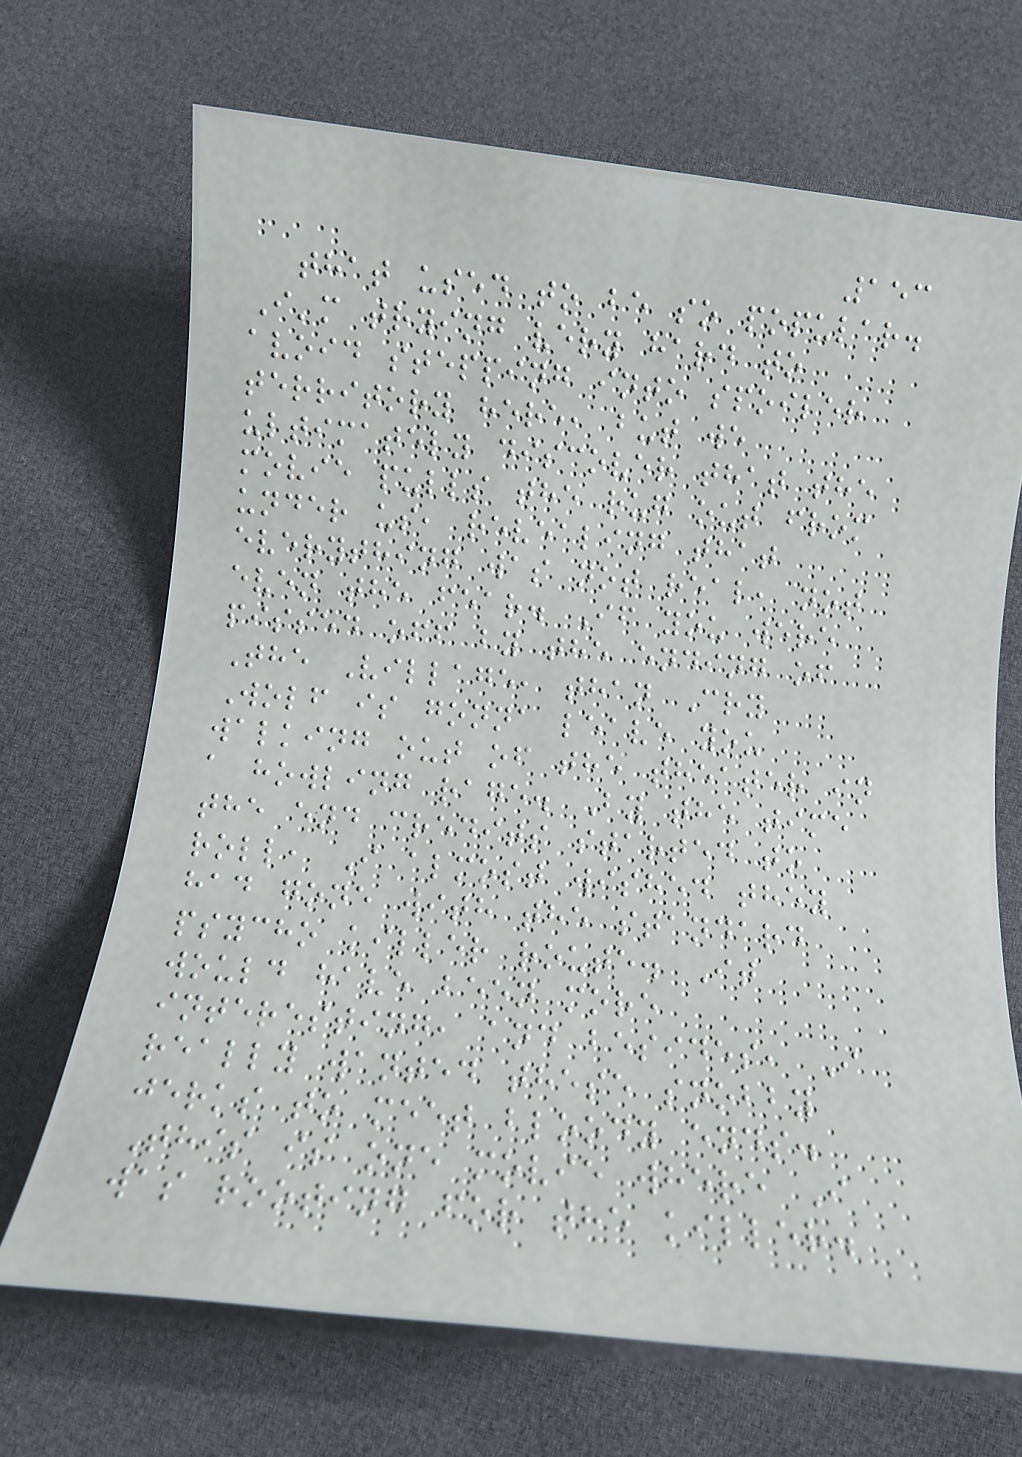153
that used to be so popular.
I'm trying very hard to
avoid stepping into spoiler
territory here, but we
ultimately discover that the
movie pulls the rug out from
under us, revealing that
everything was not real, not
even the fear. If you were
pissed off by the ending of
The Village, than Cry
Wolf is gonna leave you
walking out of the theater in
a howling rage. By the time
the end credits started to
roll, I almost wished they
had gone with the standard
psycho killer route. It
would have been more
interesting, and besides, I
really wanted these snobby
jerks to meet bloody ends.
This is one movie where I
was rooting for the killer.
